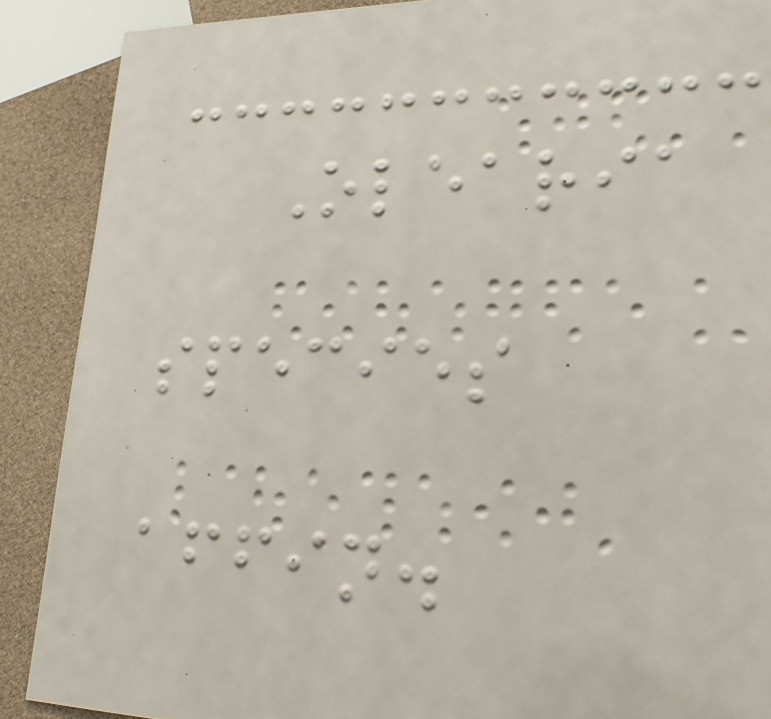Olearia
species
affin.
